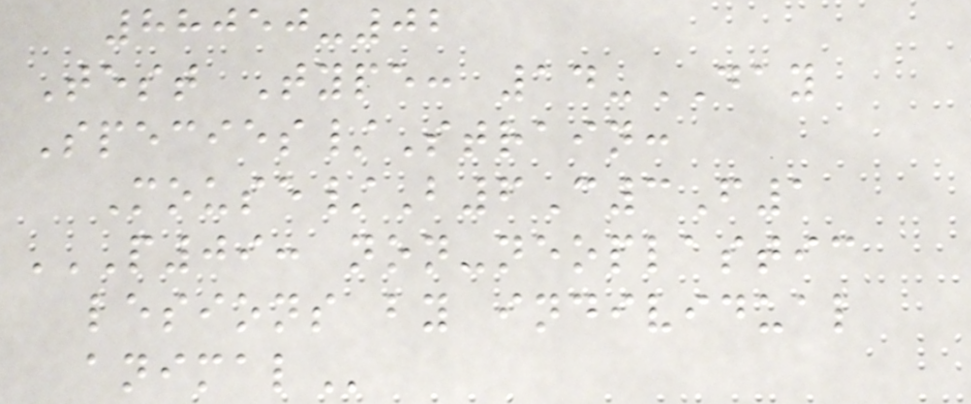88050-02
Test Type: 14-DAY
Species/Strain:
Mouse/B6C3F1
P09: NON-NEOPLASTIC
LESIONS BY INDIVIDUAL
ANIMAL
